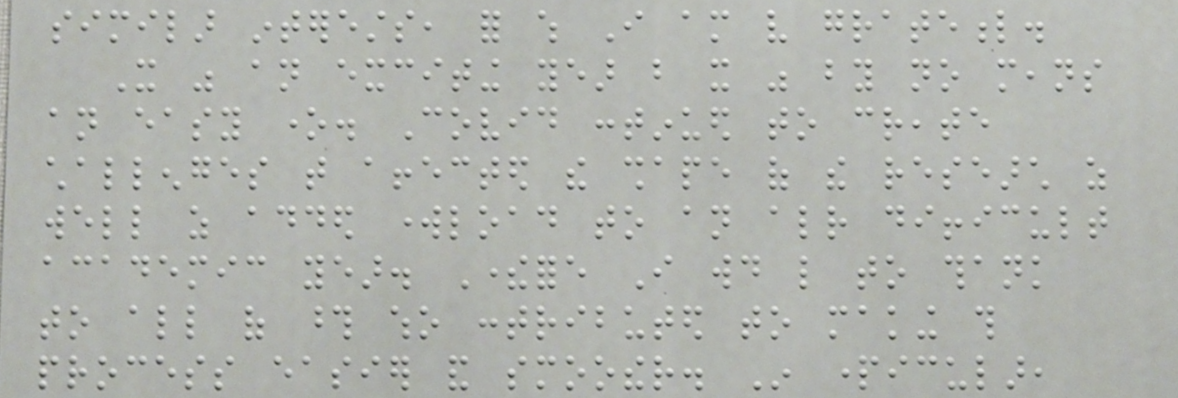similar interests, for which I am very grateful.
It was an exciting year but it was by no means
an easy one. Covid continued to create
challenges that affected the shape of the research as
well as added workload to an already difficult
academic year. Therefore I would like to thank
to all of those who contributed to making this
process easier and smoother. In particular,
